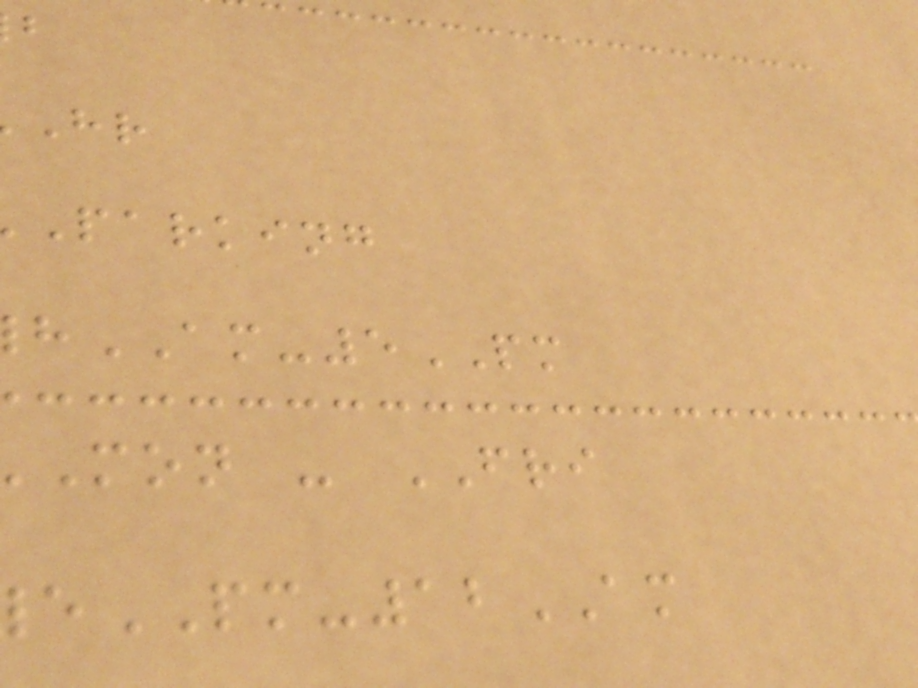parking
AM-5PM
mon - FRI
PM-12AM
